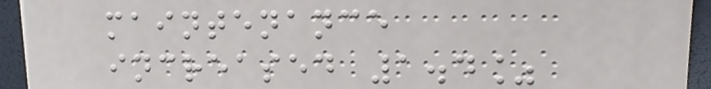maintenance
increased 1.4%
